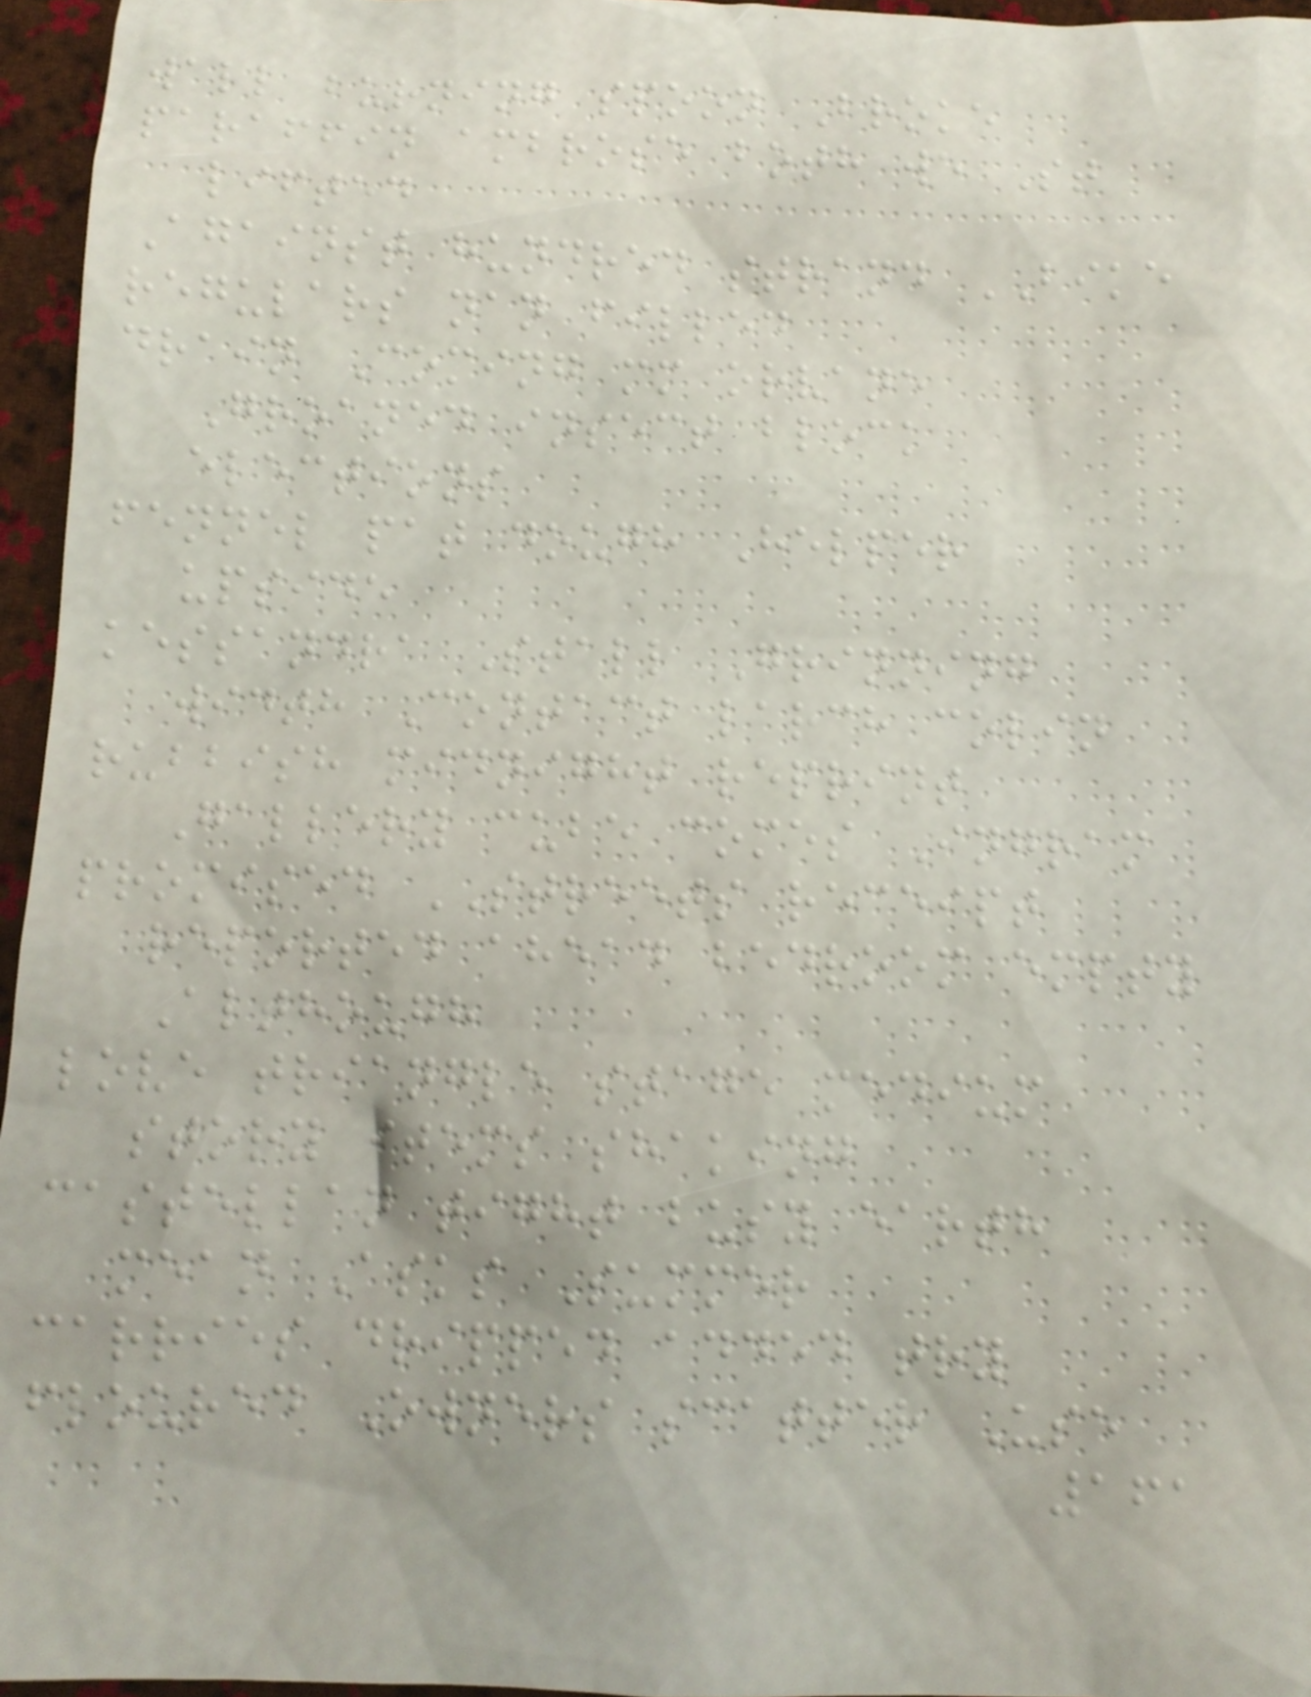wall burning spoon Broke
paraffin ambrose both we St
lifted
Against hundred strand BIKE
regulars nan filled
drain Coming mm orvane
Groaned insect block
elections
fennel pat dough Helper
upside
kessandra Stall Grinning
width Contact larch colin
rubbish midnight reprint
Gallery cube comes Ingram
promised STREETS receipt
reported ahead bedroom empty
Although
love triangle stage medium
story items shaking
castellan tight busy earth
mean Asks Summer
carries dripped added try
floured Owners scatter Use
161
